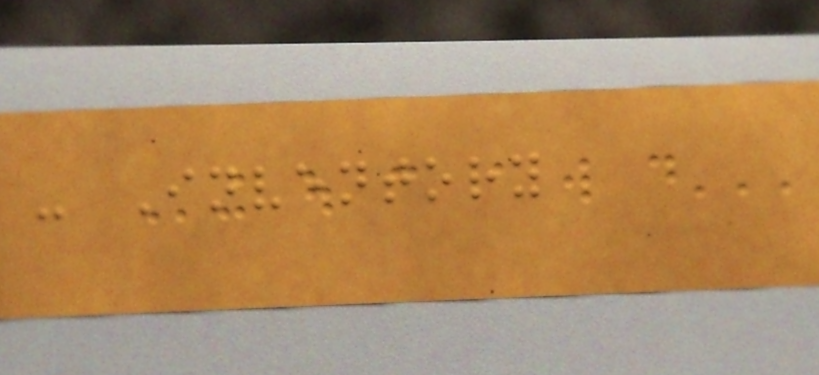- Inventory
